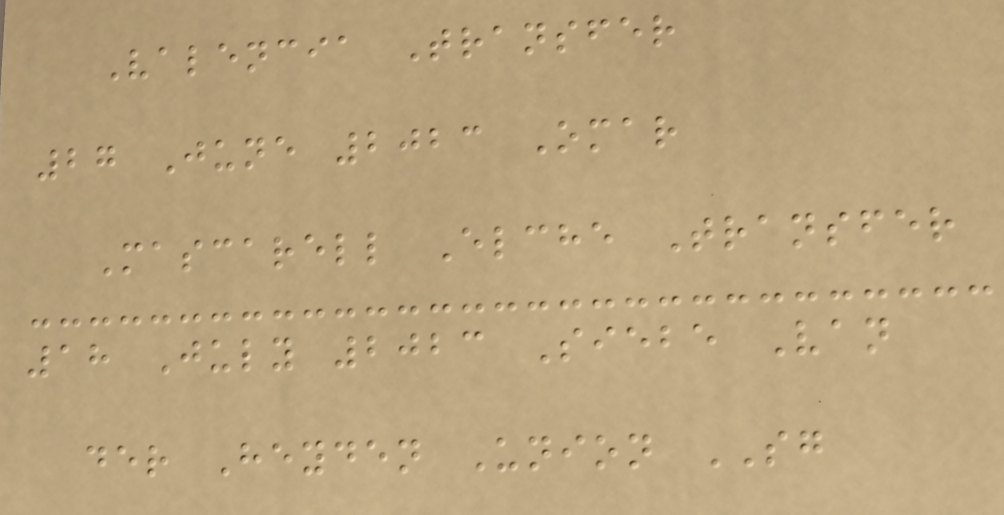Valencia Transfer
27 June 2023 Omar
Mascarell Elche Transfer
18 July 2023 Siebe Van
der Heyden Union SG
